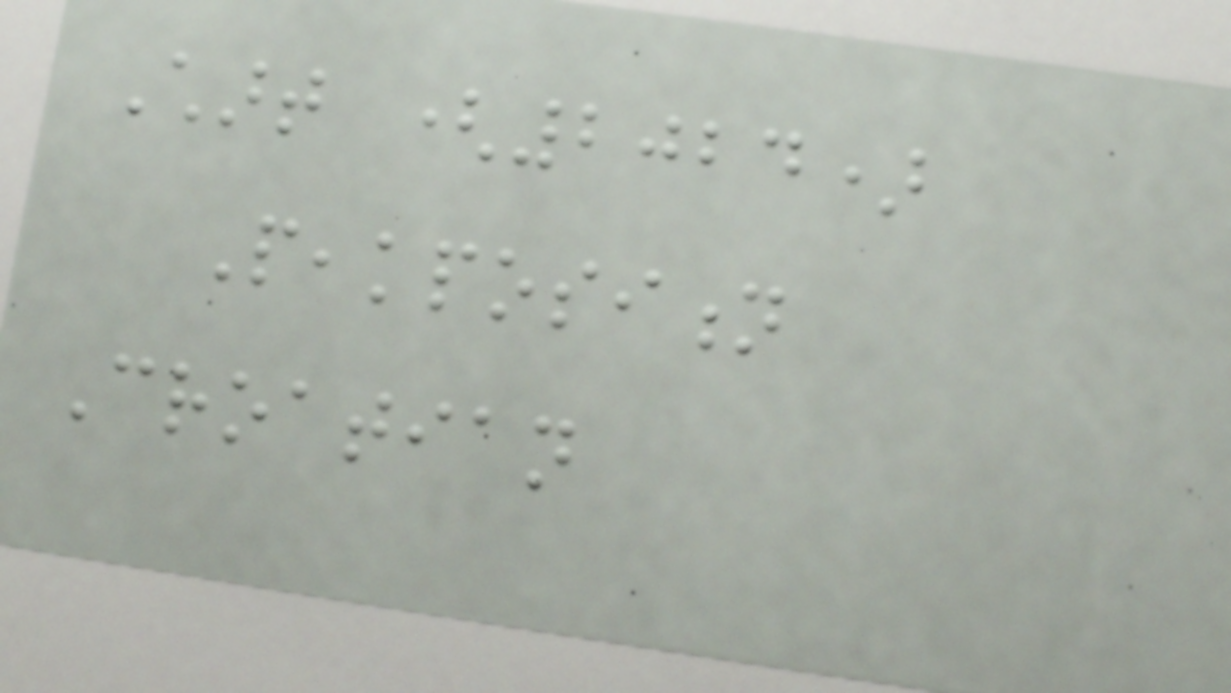Chart (2024)
Peakposition
Croatian
